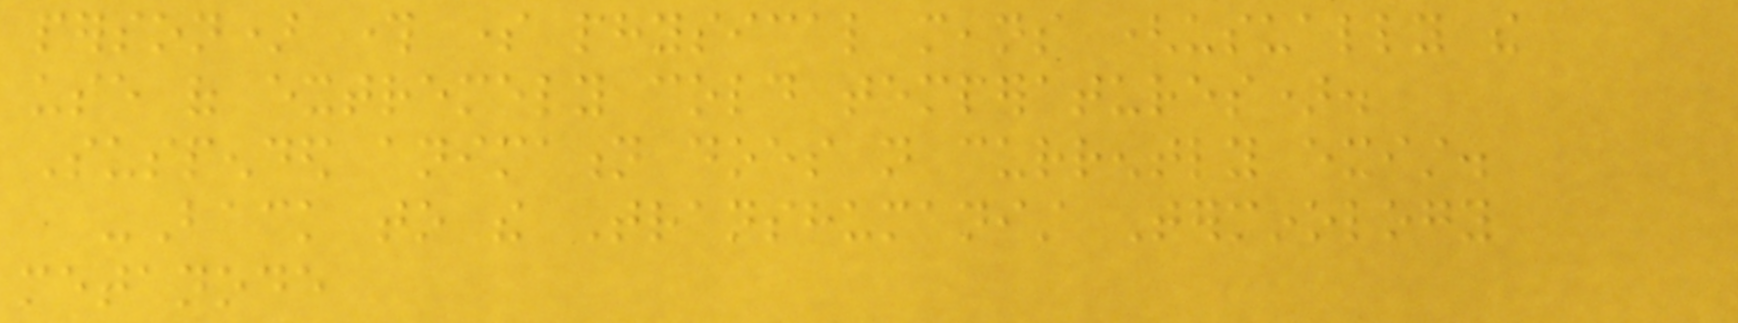person) through some physical means (usually the
use of extremely cold temperatures).
Suspended animation does not currently exist.
-Back to the Transhumanist Terminology
metanode
